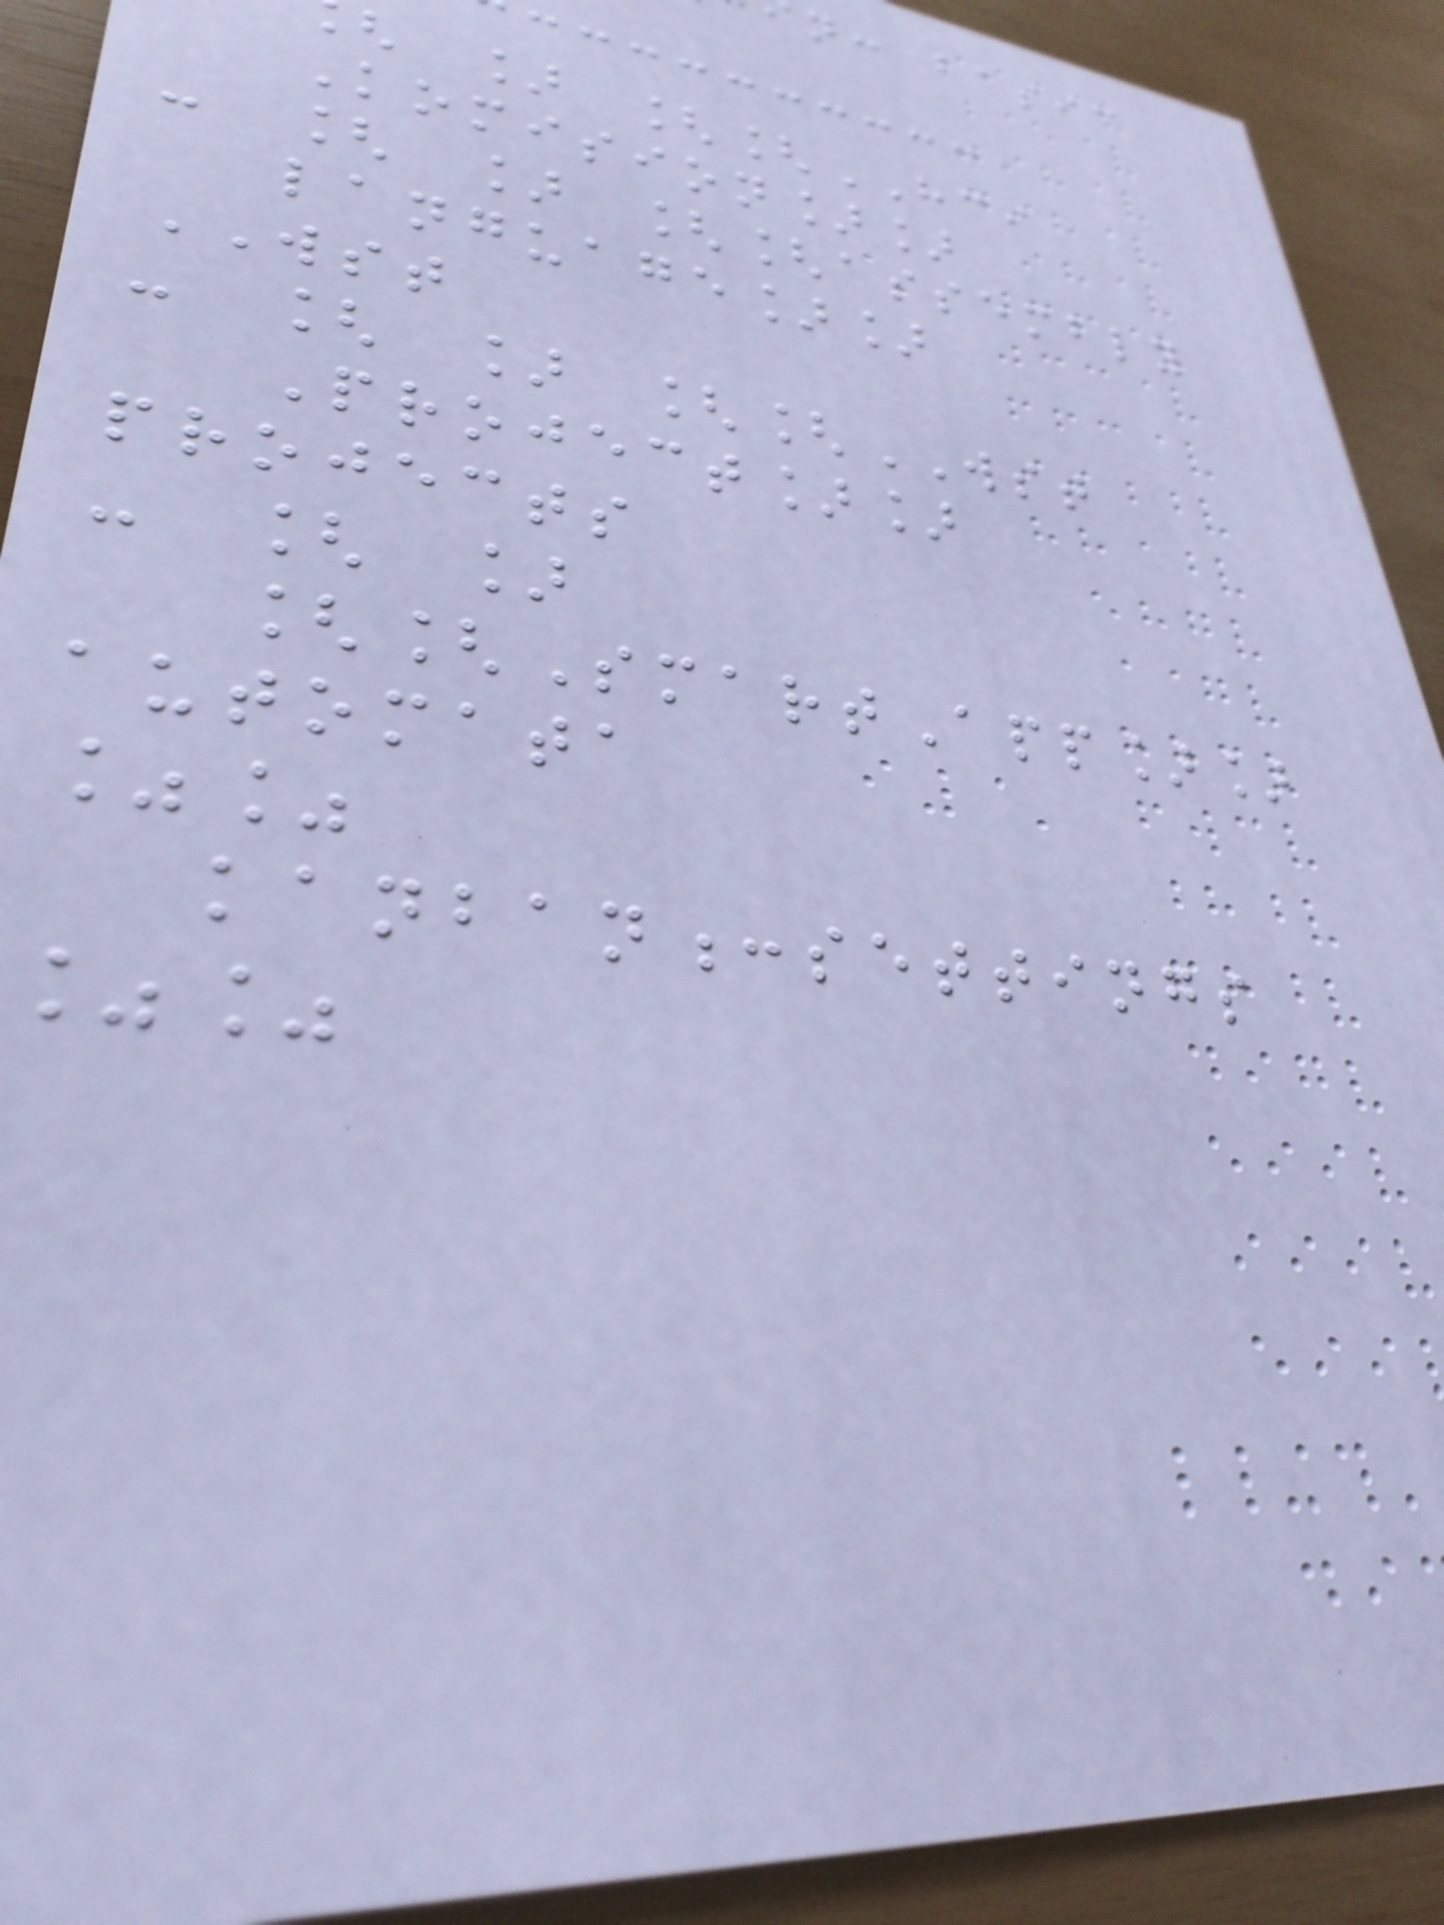n: basic
] [[HCI
Komision]]
- [ ] [[assembly
language]]
WST
- [ ] [[WST
Project]]
projects
- [ ]
[[SmartApp]]
automata
%%
kanban:settings
%%
